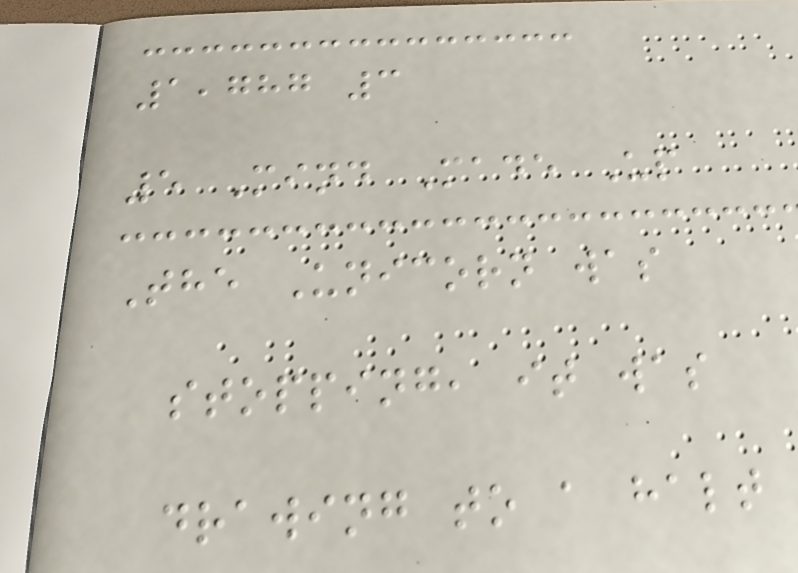1,787 3
5 Mind Made Up
The Unicorn was
stopping, it was
drawing to a halt
